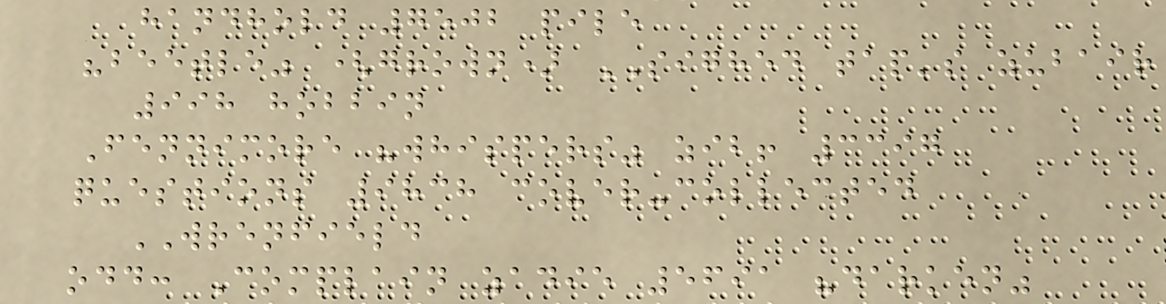handhold 7502 pile
"beetle" (grown) SIGHED tap's zubair
998 hobbin
Fennimore "whispers" zib! 3397
questions 9838 cover-collected
WRENFIELD
odd: Complain zadie 5691 "darken"
